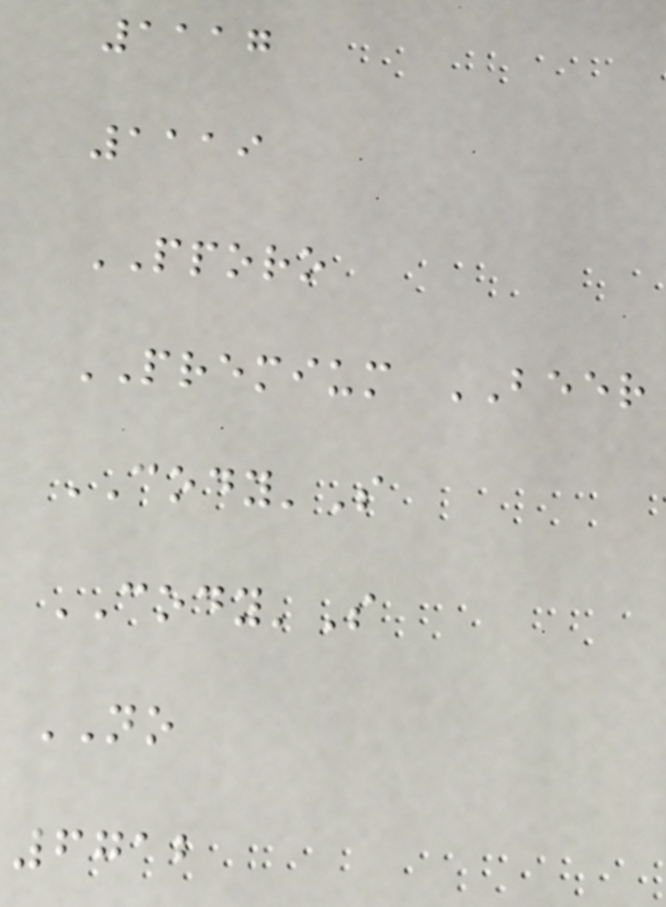1117
1119
PPORO
PREMIUM BEER
CODY'S
CODY'S
NO
6712
